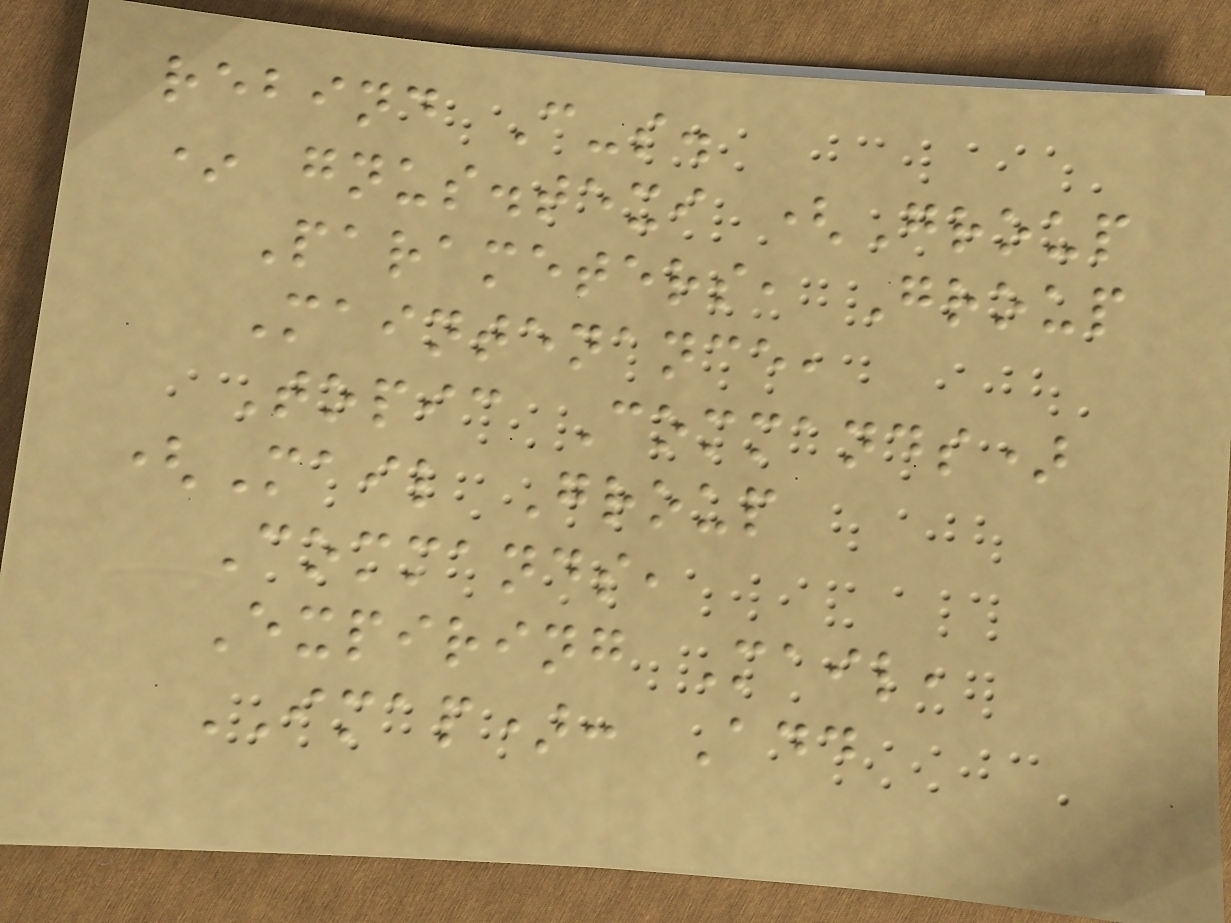rebind C-s.
* gnus.texi (Group
Parameters, Group
Maintenance,
Topic Commands)
(Mail Group
Commands,
Expiring Mail,
IMAP): Add
